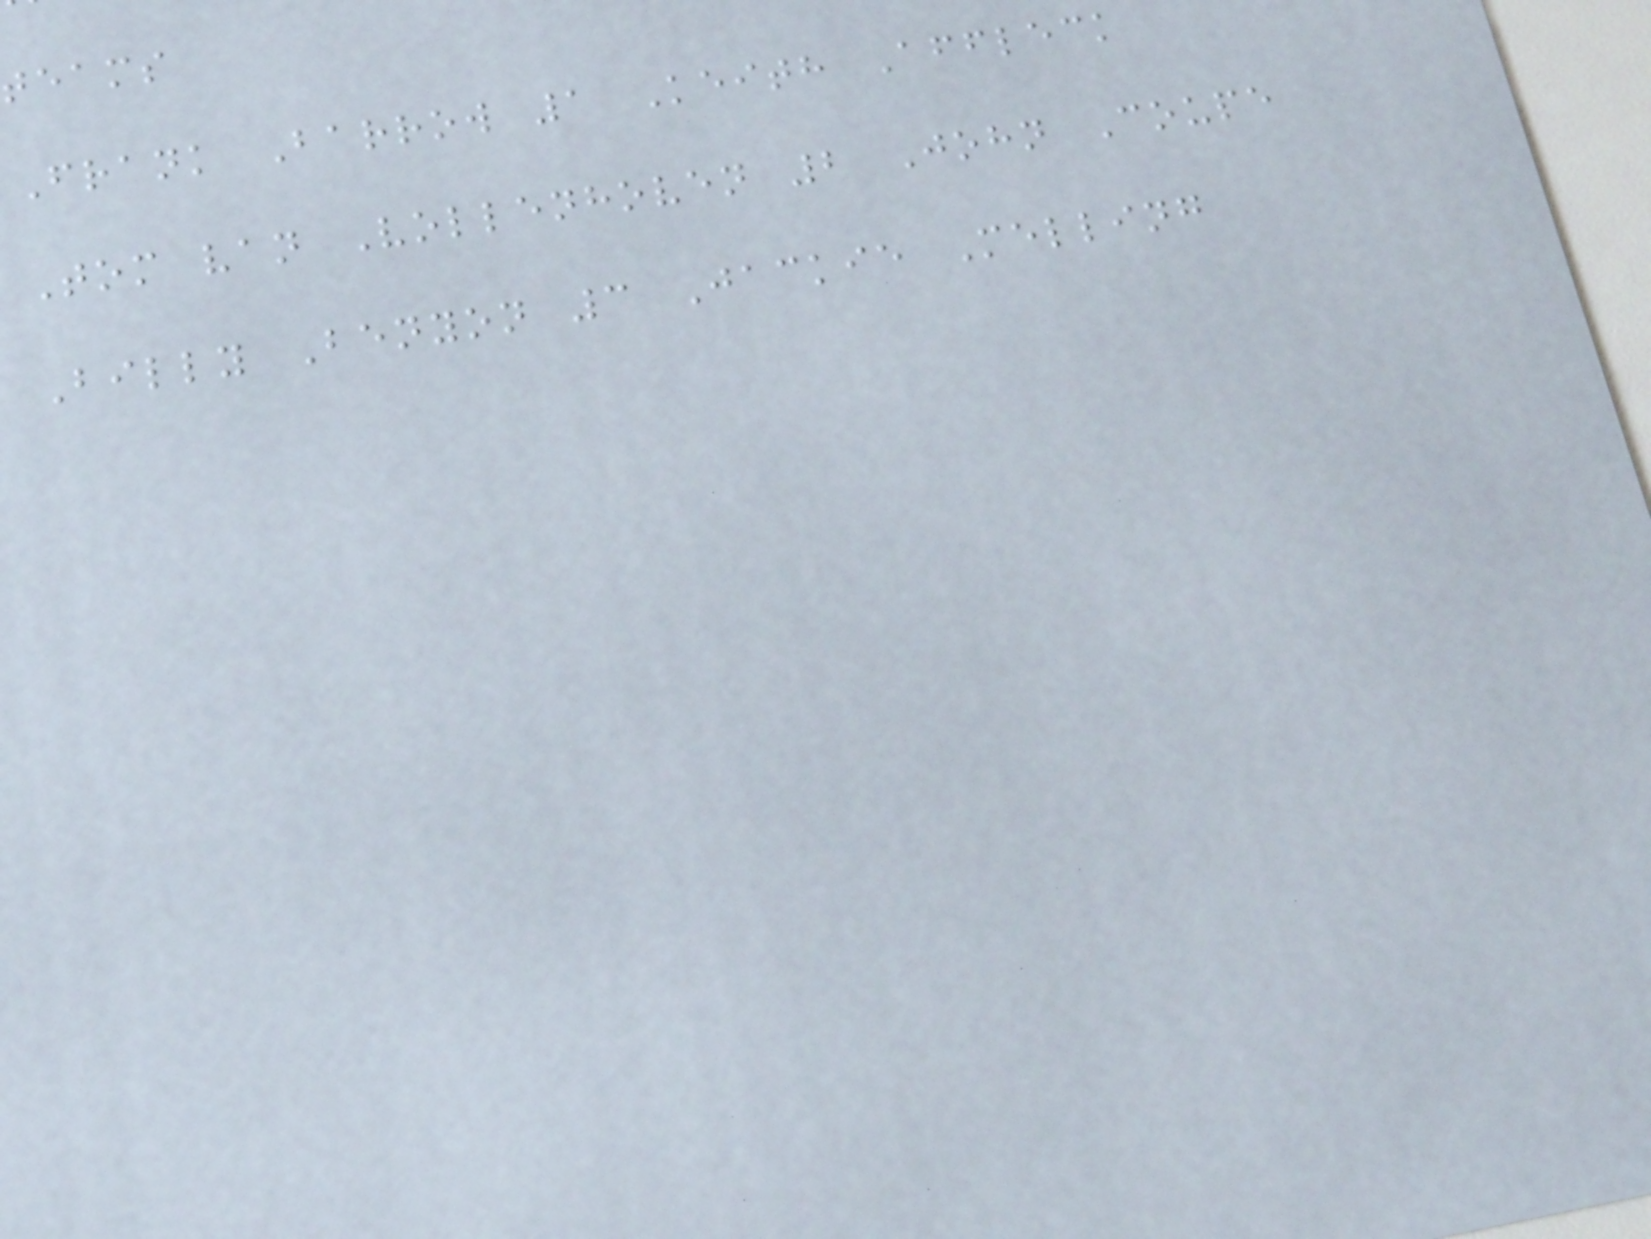teams
Frank Barrow 1 Keith Affleck
Tom van Vollenhoven 2 John Coupe
Billy Benyon 3 Jackie Melling
